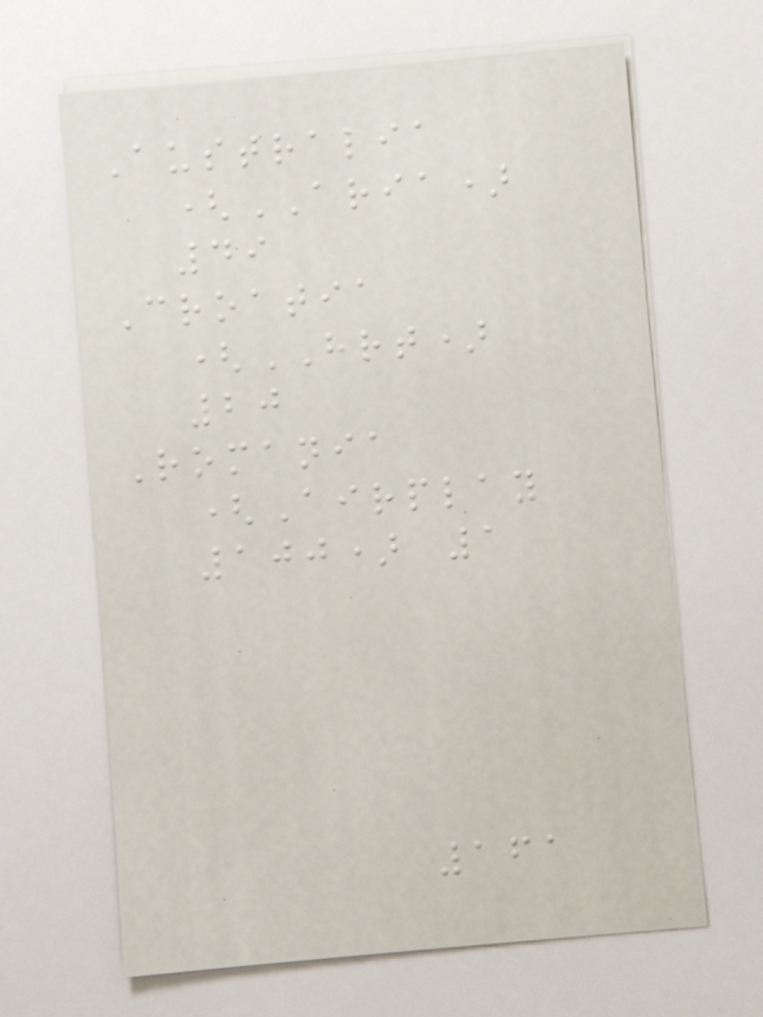Australia
(ARIA)
49
Croatia
(HRT)
20
Romania
(Airplay
100) 1
161
